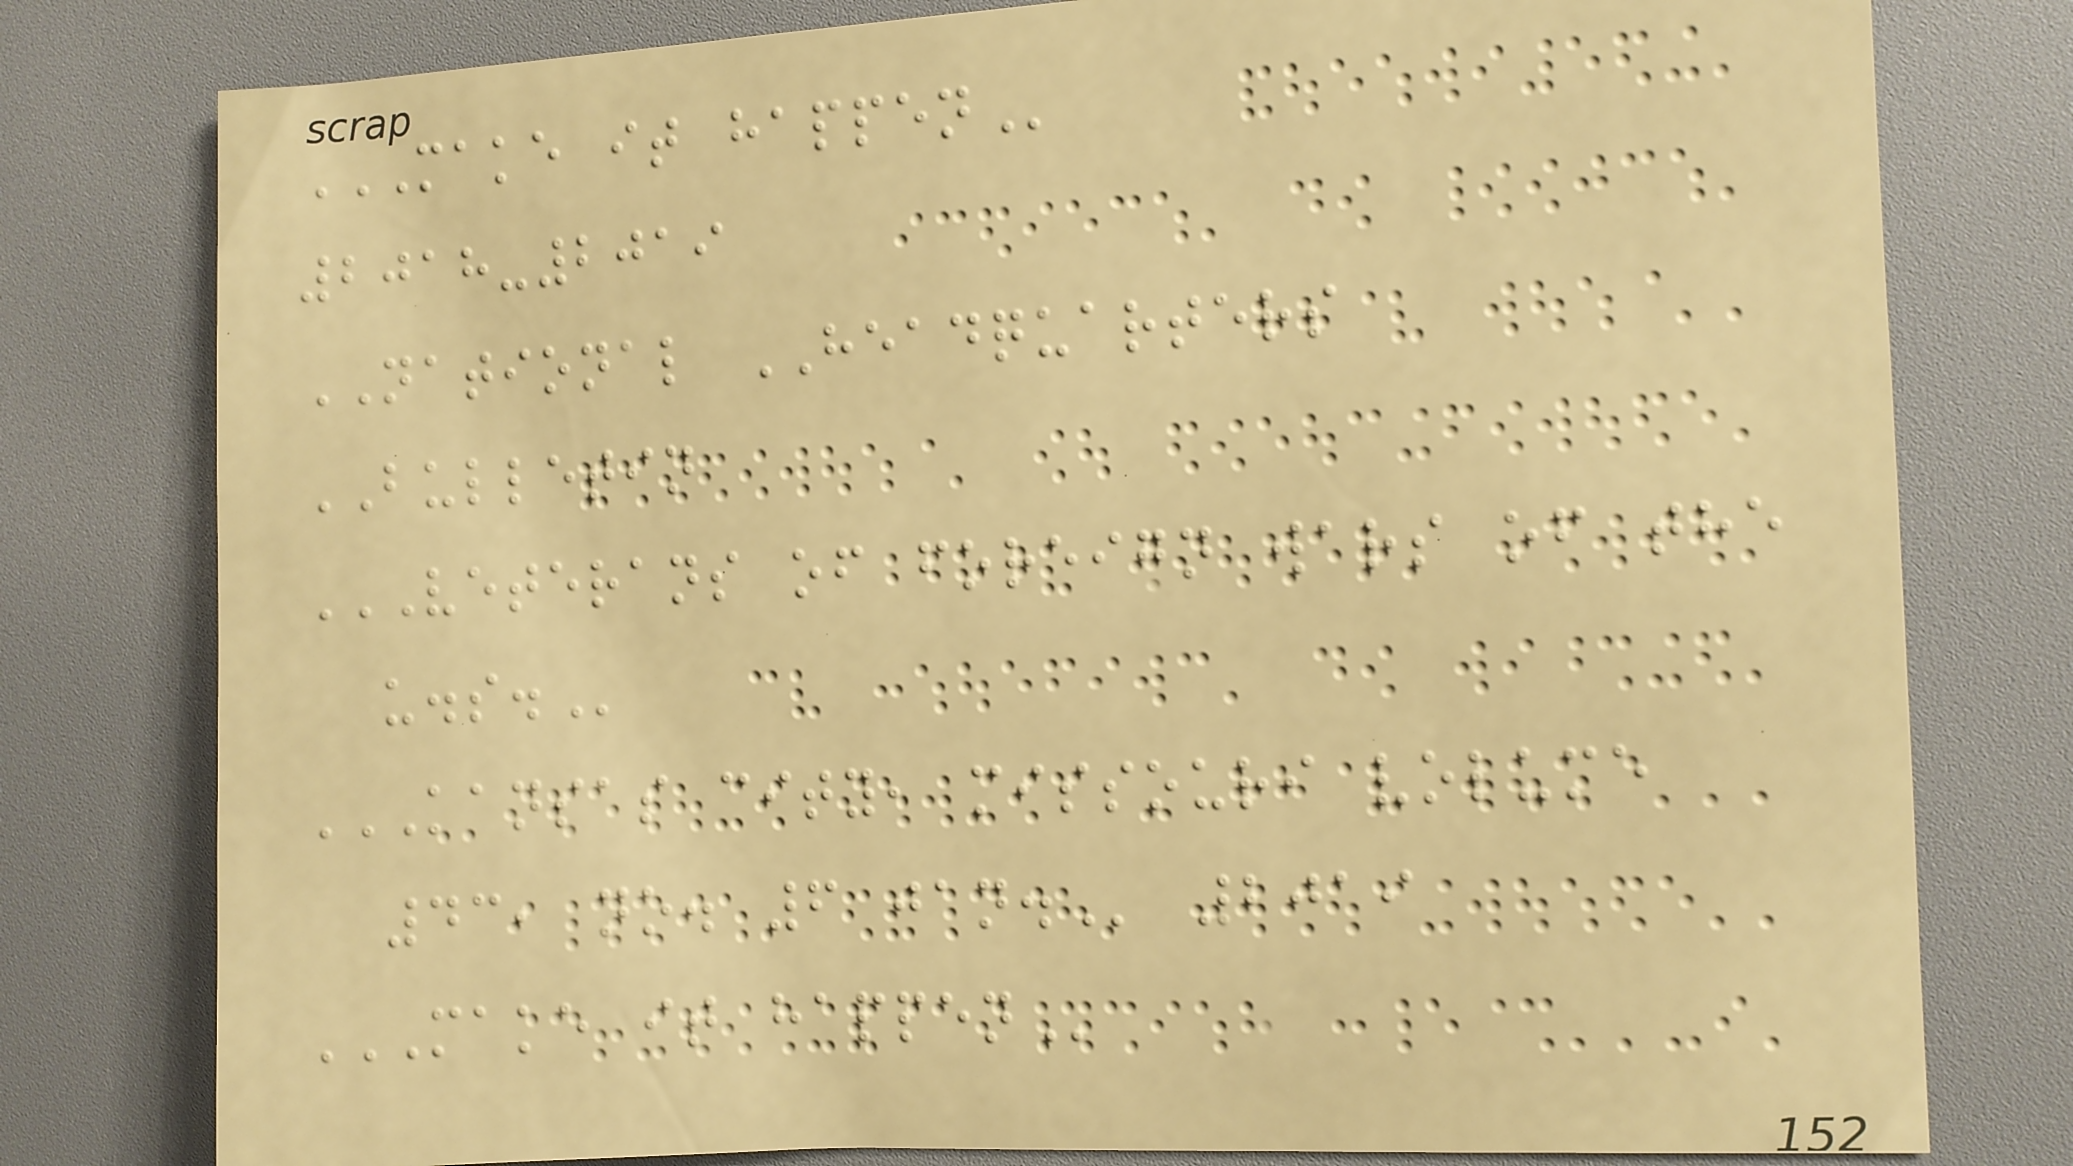MAKE IT HAPPEN
2018-2019
NATIONAL HEADQUARTERS
BULLETIN
VETERANS OF FOREIGN WARS OF THE
U.S.
KANSAS CITY, MISSOURI VOLUME
43, NO. 6 JAN. 2019
MAKE IT HAPPEN
